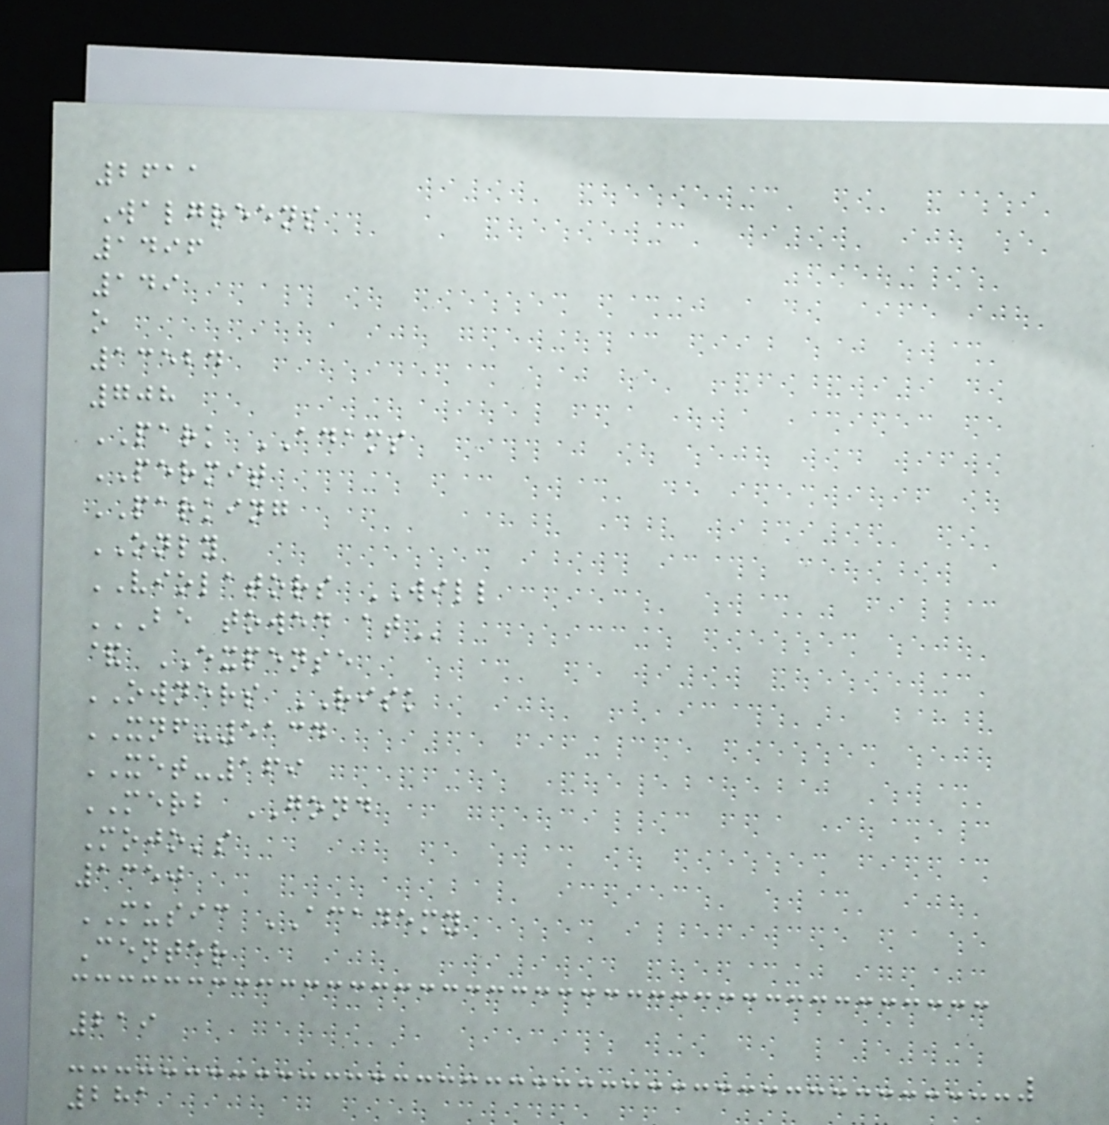2611
Walgreens
1496
149
o
13524
708
PARK ADAMS
PERMIT
PARKING
ONLY
VIOLATORS WILL
BE TOWED AT
& EXPENSE
OWNERS RISK
XNF-5134
XET-169
MERB GOND
Mojo's
1350
MUSIC ACADEMY
Center
219
281
